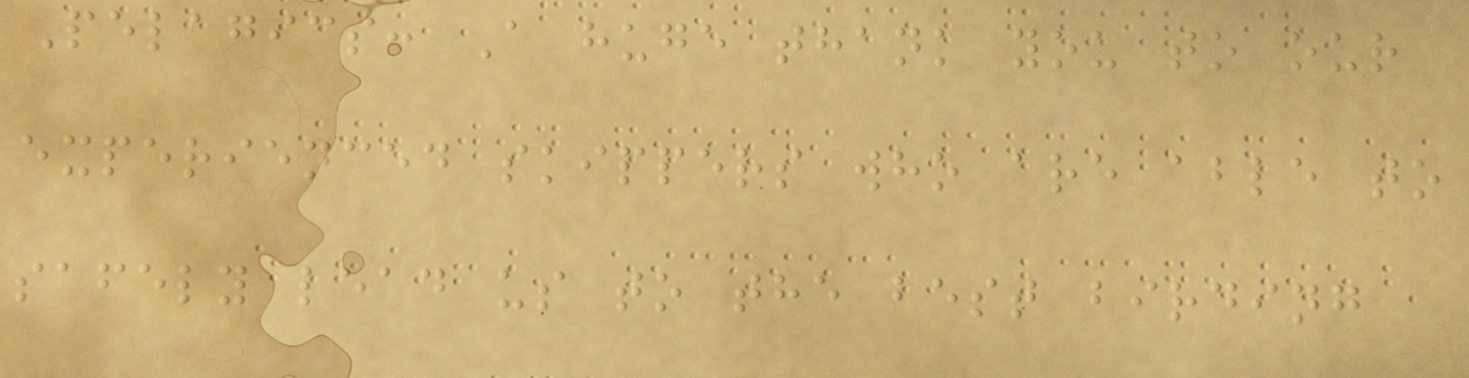Pelagics: A huge thank you to our
experienced skippers who are able to
safely lead us to the best birding
